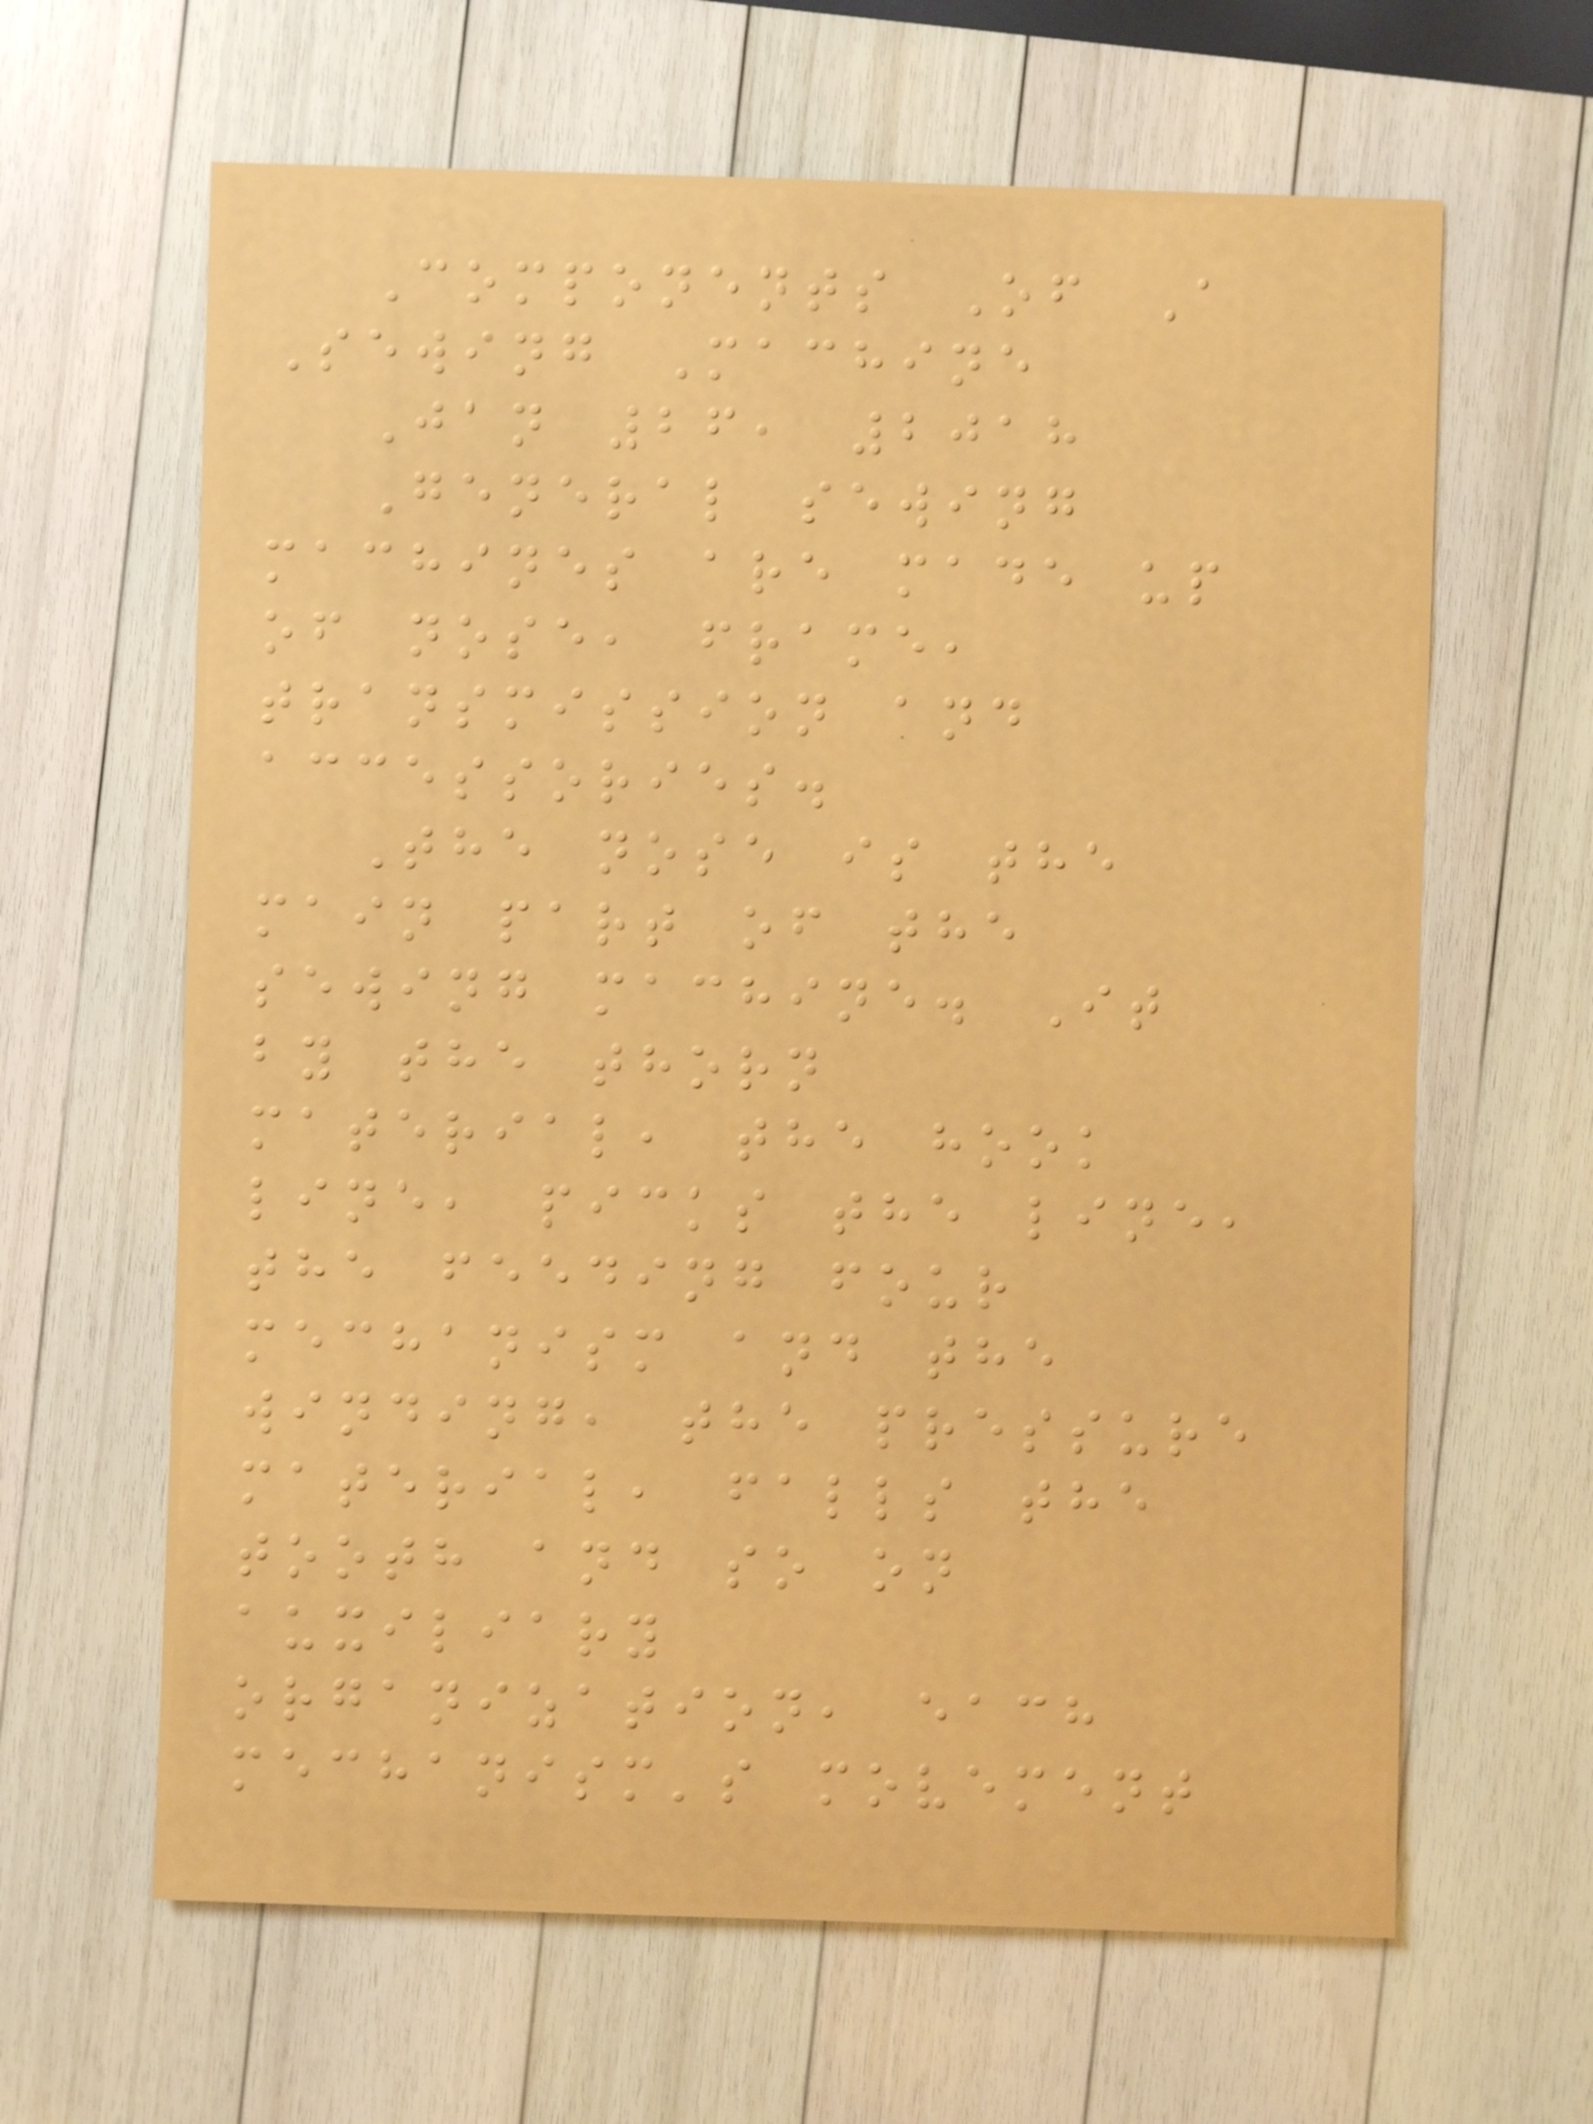Components Of A
Sewing Machine
Jan 26, 2018
General sewing
machines are made up
of nose, frame,
transmission and
accessories.
The nose is the
main part of the
sewing machine. It
by the thorn
material, the hook
line, picks the line,
the feeding four
mechanism and the
winding, the pressure
material, falls the
tooth and so on
auxiliary
organization, each
mechanism's movement
